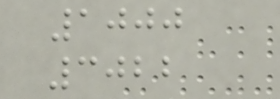1000
3022
